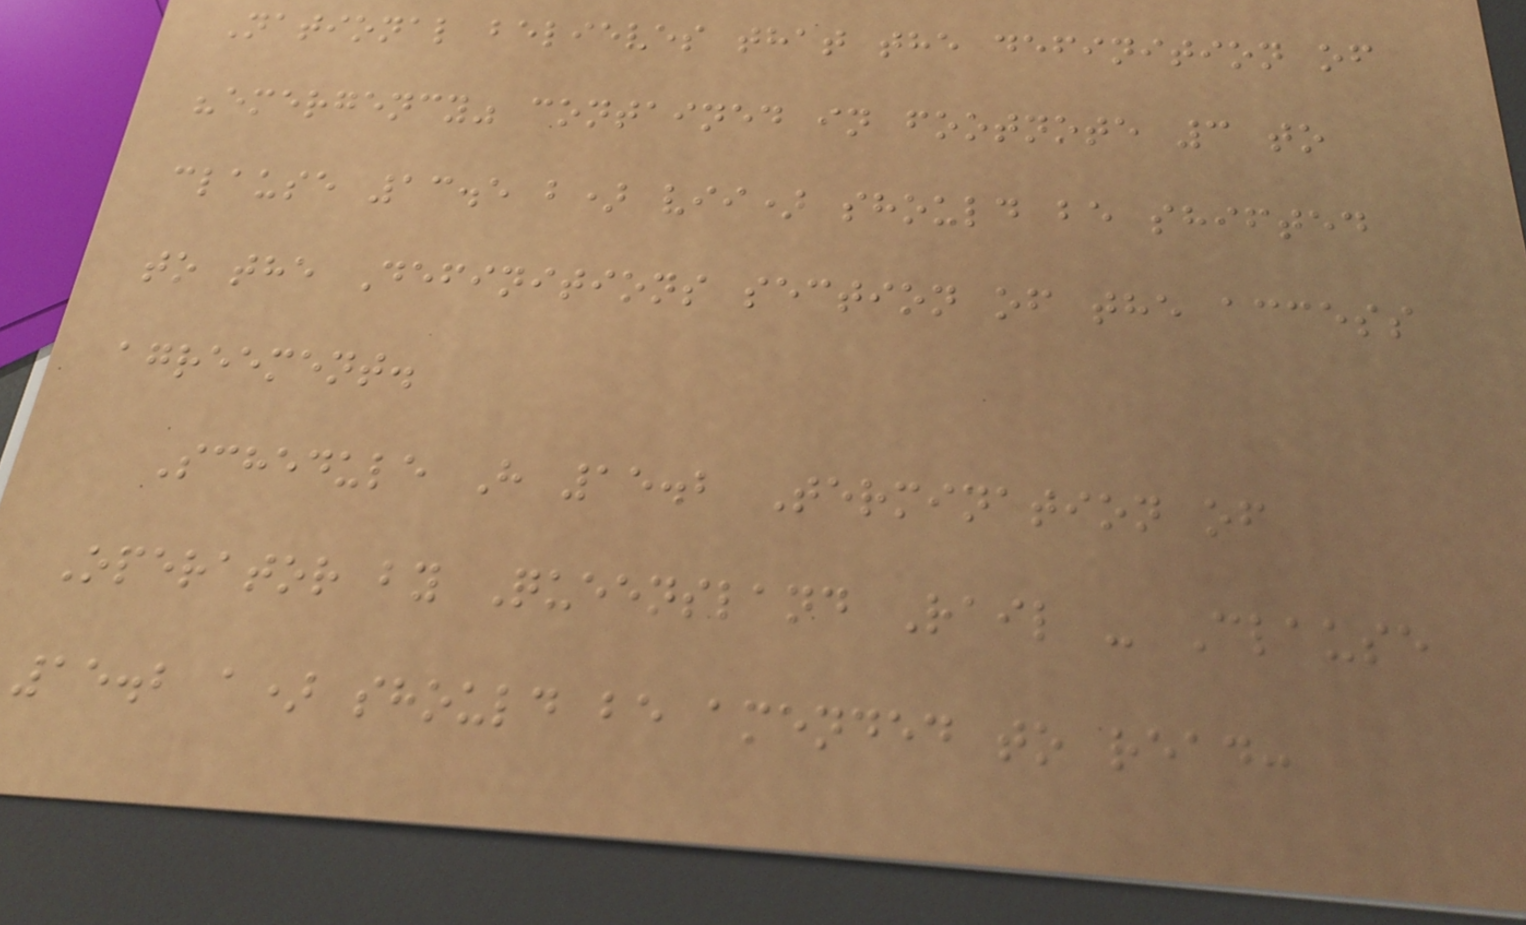National believes that the definition of
"emergency" contained in footnote 3 to
clause 13.5 b) vii) should be shifted
to the Definitions section of the access
agreement.
Schedule H 15.2 Termination of
Operator by Queensland Rail - Clause
15.2 a) should be amended to read:
